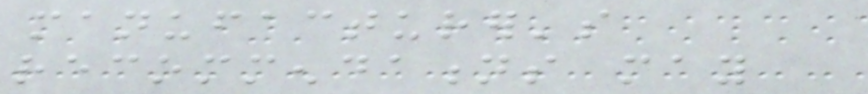manufacturer's
recommendations may
